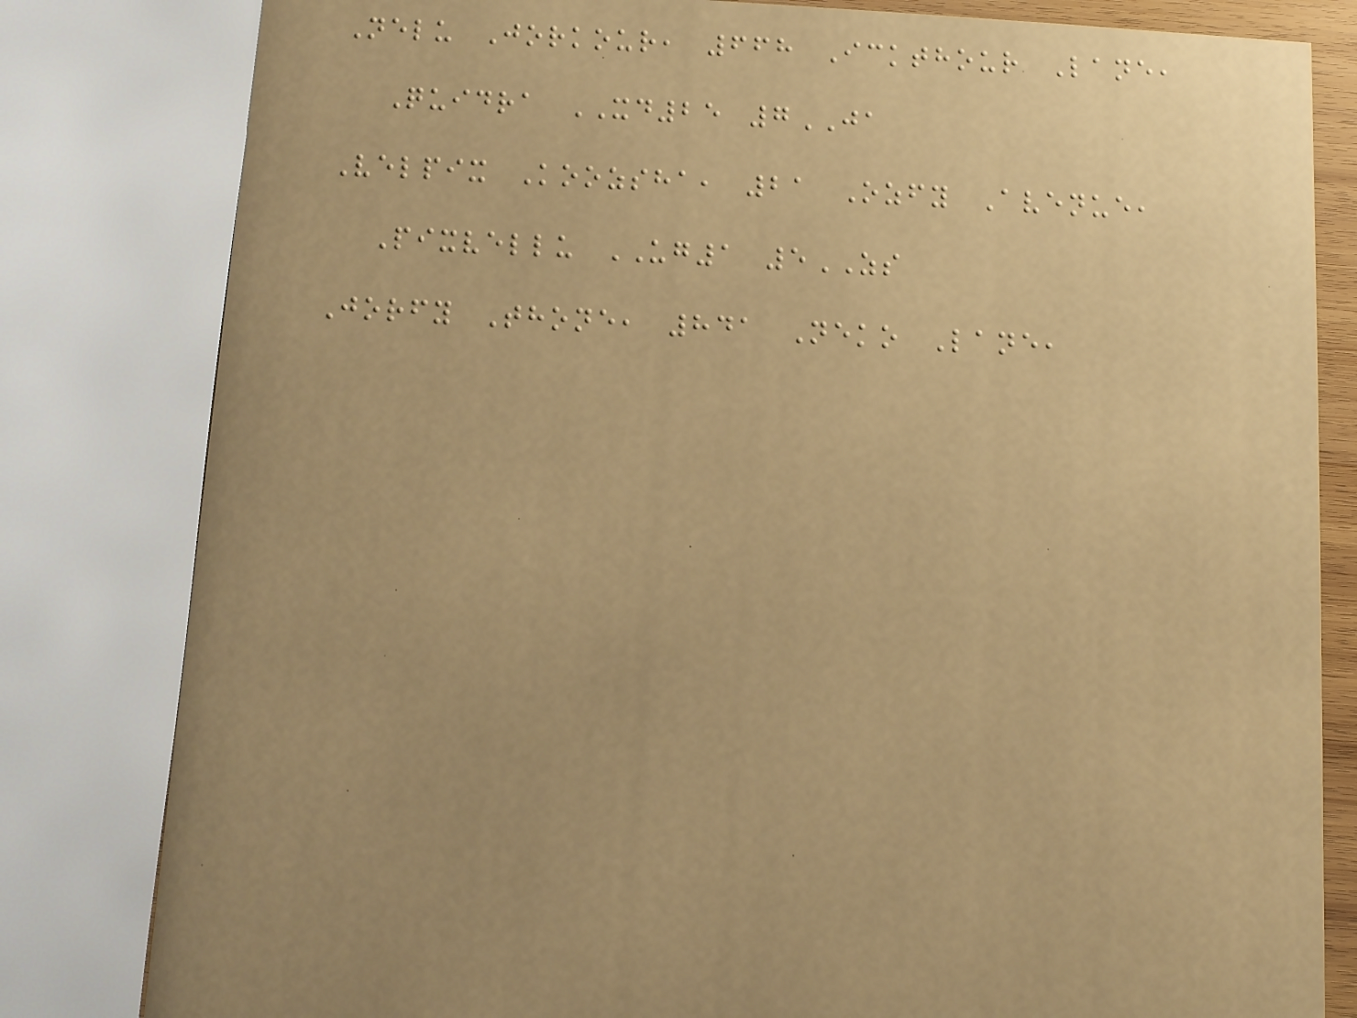Nelu Jorkour, 668 Ickthour Lane,
Quidra XD25 7JA
Velpix Koozsha, 21 Ozfy Avenue,
Pixvellu UG1 5ZS
Jorfy Thone, 841 Neko Lane,
